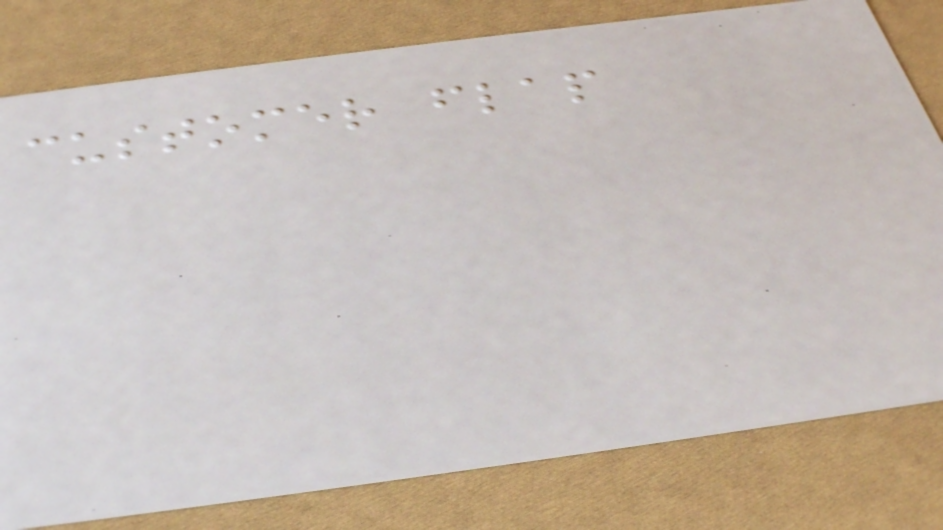customer flap
